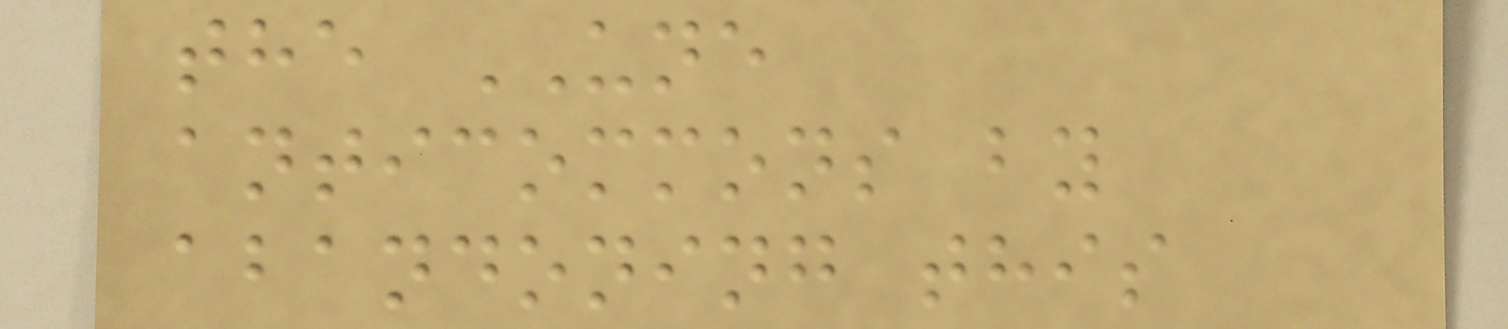the UNE
anticommons by
abandoning this
